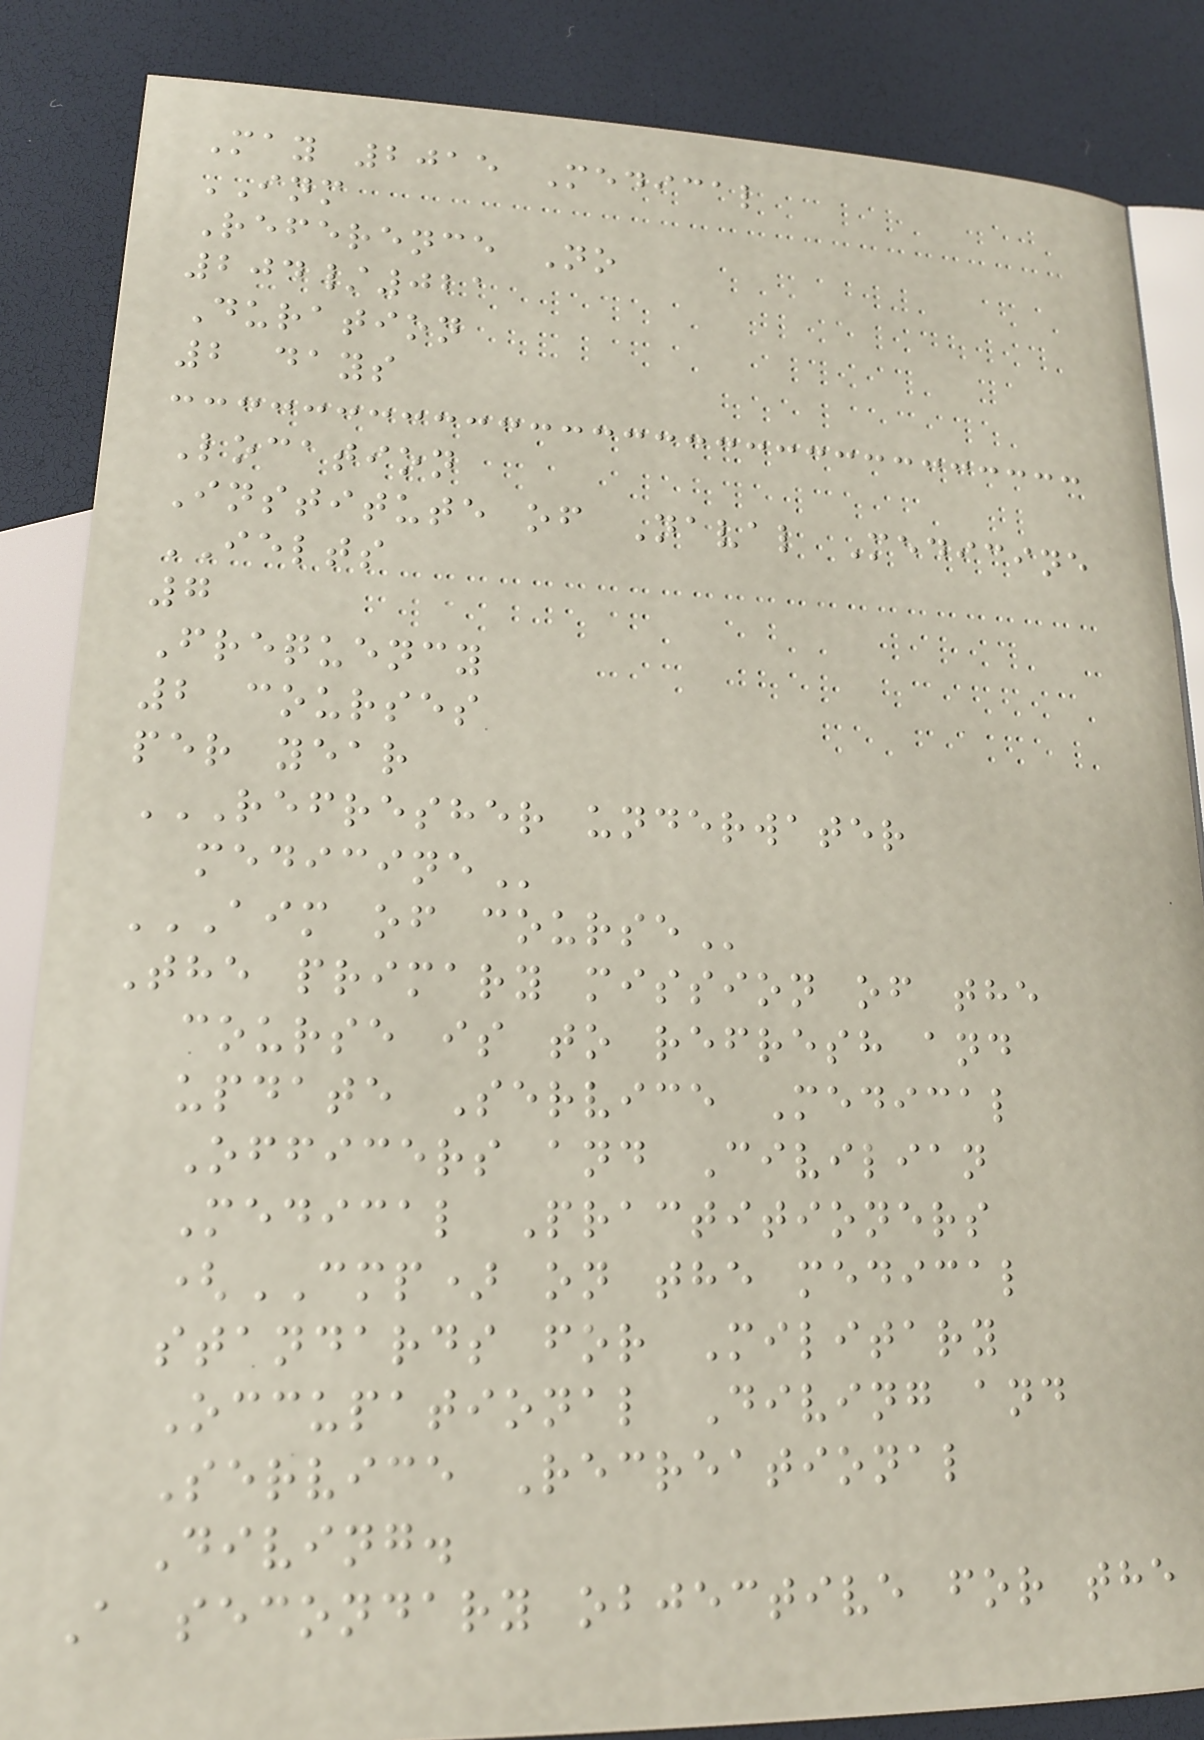May 2015 Medical
INM
Reference No
204/021
Duration
2 days
Location
Institute of Naval Medicine
IELTS
7
Frequency
2 courses
per year
REFRESHER UNDERWATER
MEDICINE
AIM OF COURSE
The primary mission of the
course is to refresh and
update Service Medical
Officers and Civilian
Medical Practitioners
(CMP) on the medical
standards for Military
Occupational Diving and
Service Recreational
Diving.
A secondary objective for the
